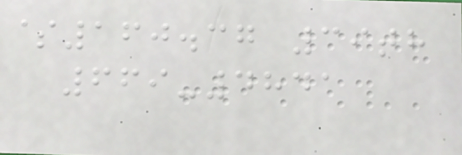$160.37 39th
669-4841
